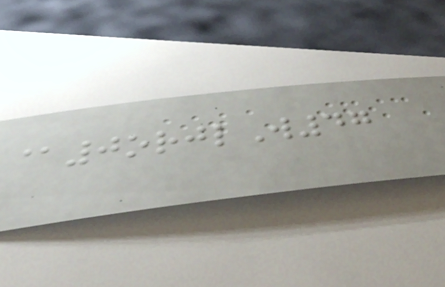@0orjlW47
